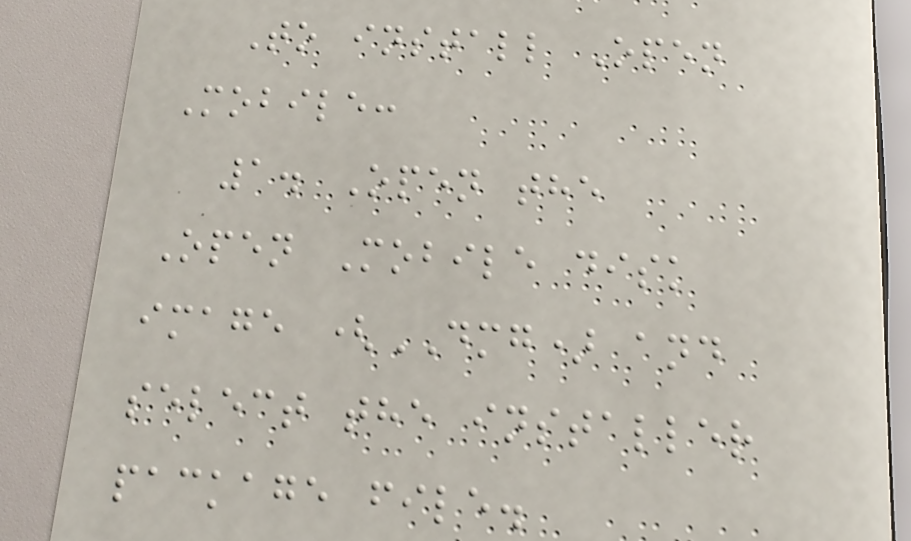To install Open
Mobile:
1. Open the
Open Mobile disk
image (DMG) and
select the installer
package file.
